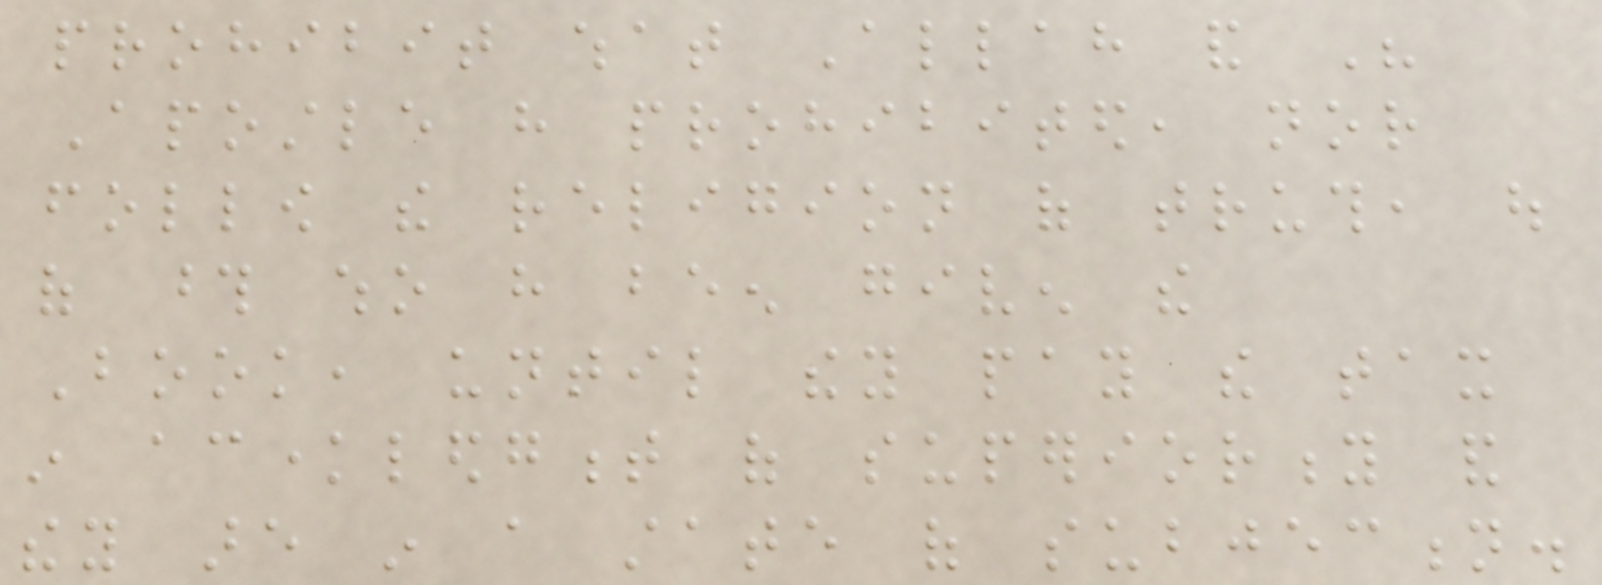prohibit what Allah and His
Apostle have prohibited, nor
follow the religion of truth, out
of those who have been given the
Book, until they pay the tax
in acknowledgment of superiority and
they are in a state of subjection.
